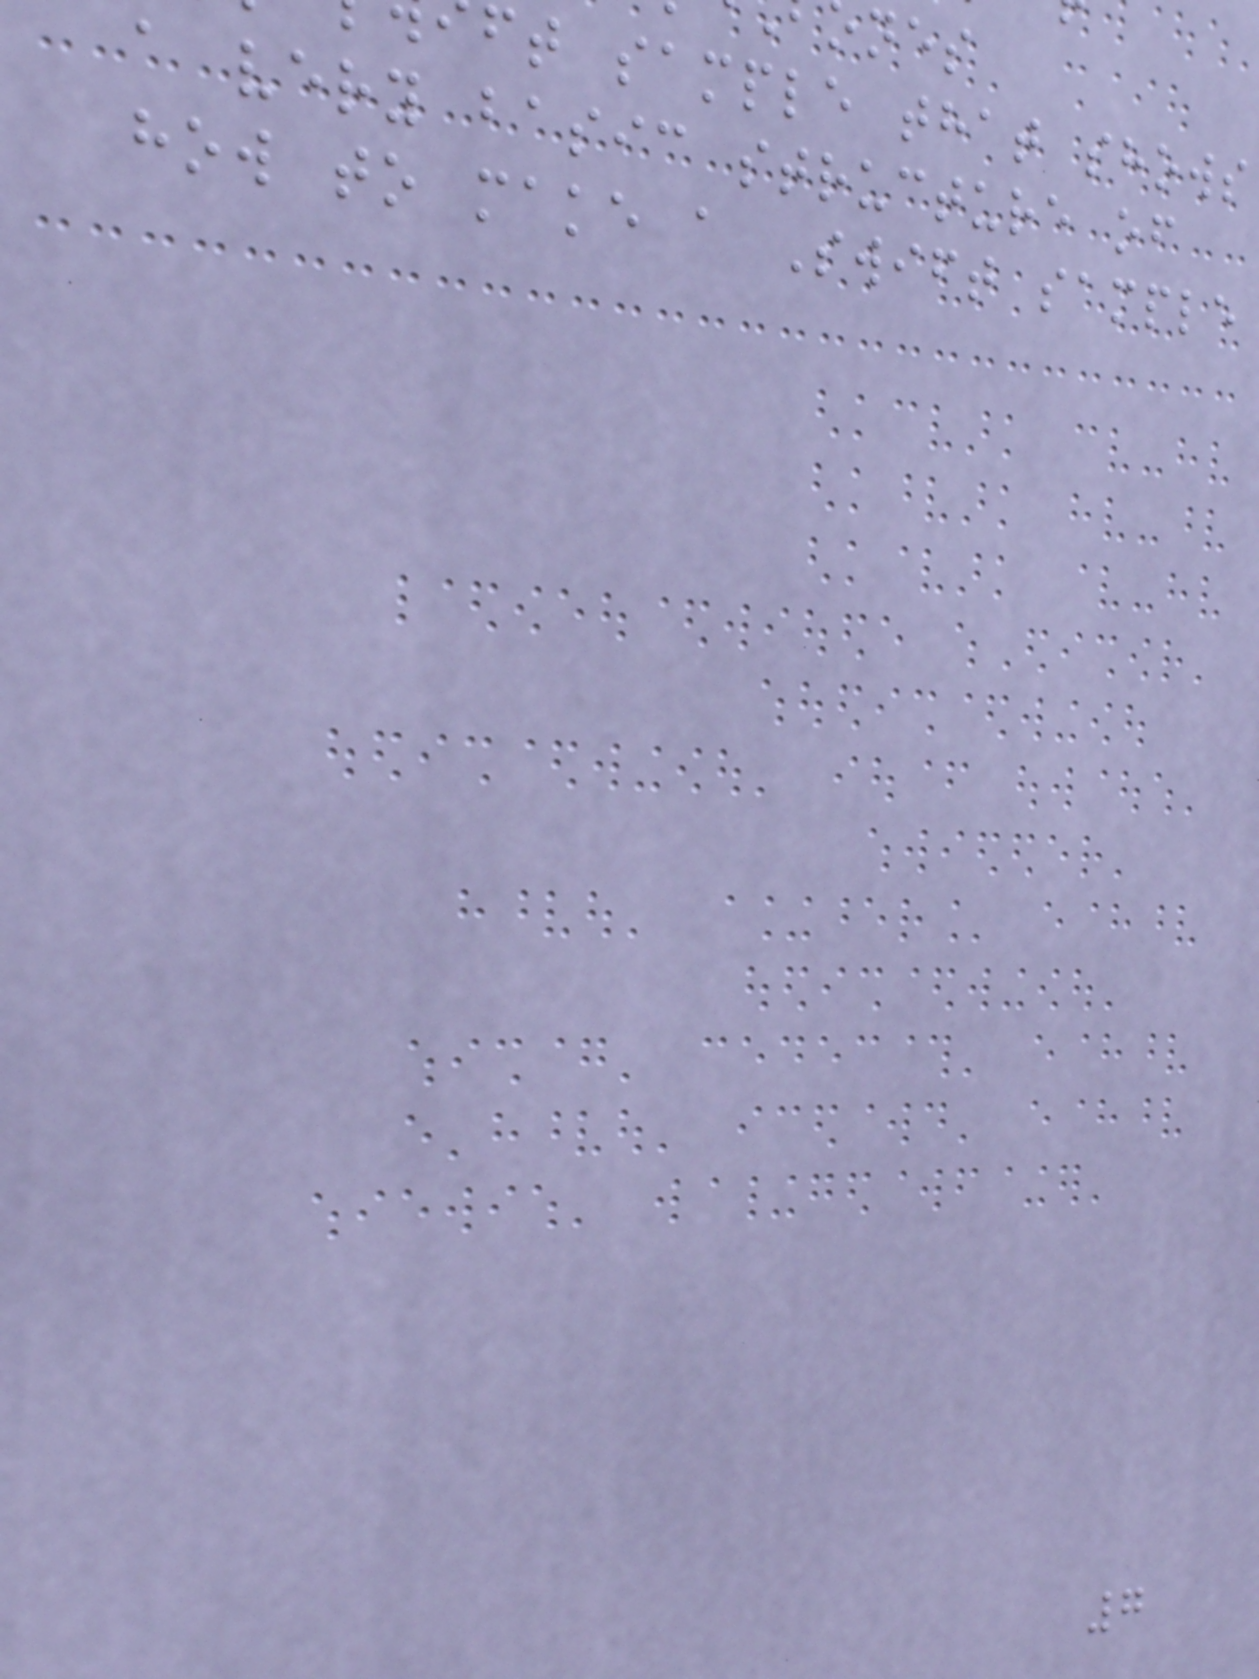ft sample that shows
a very basic structure of
how to make a Swift sample
7
